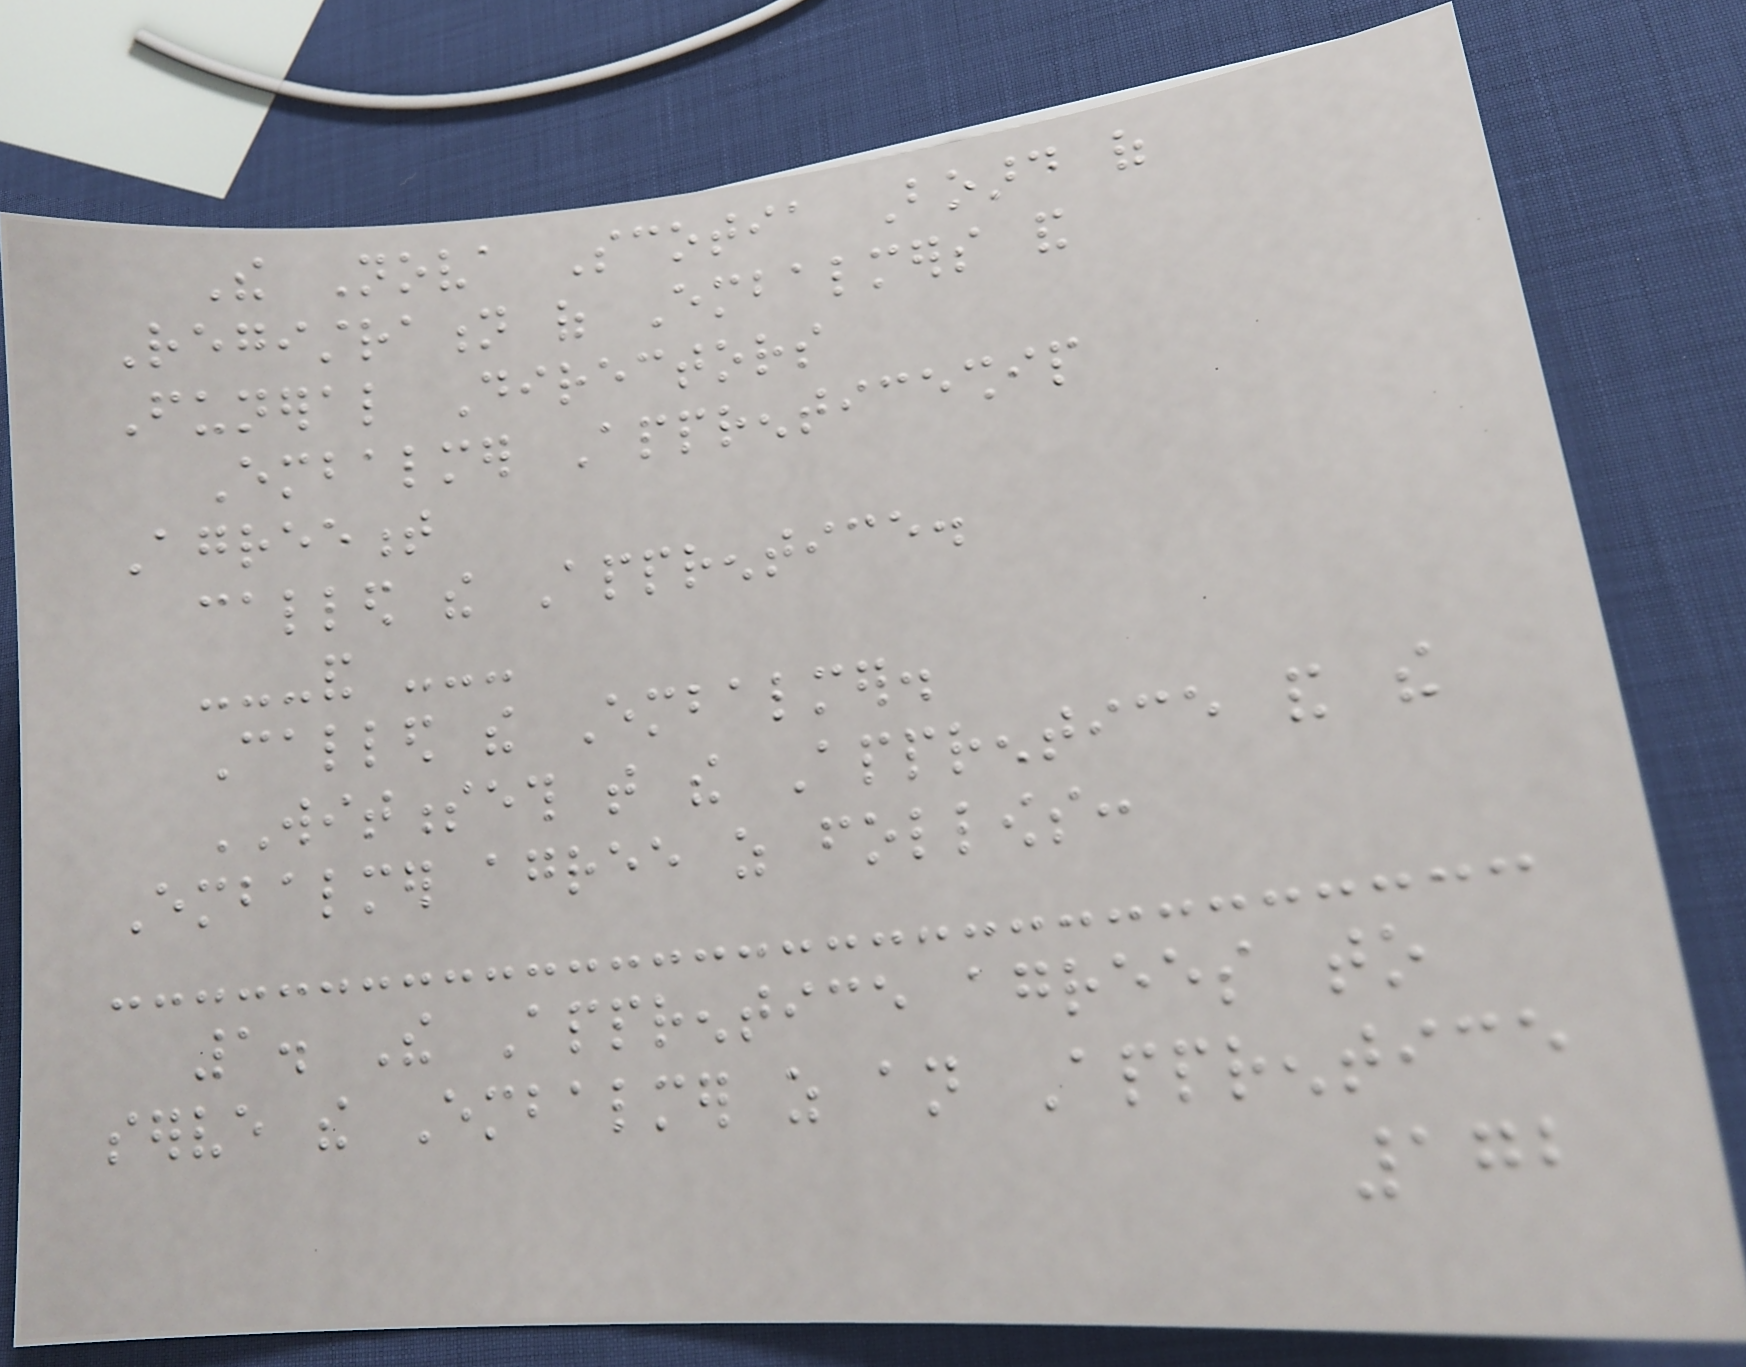The Nova Scotia Board of
Registration of Embalmers and
Funeral Directors
Embalmer Apprenticeship
Agreement
called the Apprentice.
---and ---
Called the Embalmer.
WITNESSETH that the Apprentice and the
Embalmer agree as follows:
1. The Apprentice agrees to
serve the Embalmer as an Apprentice
172
